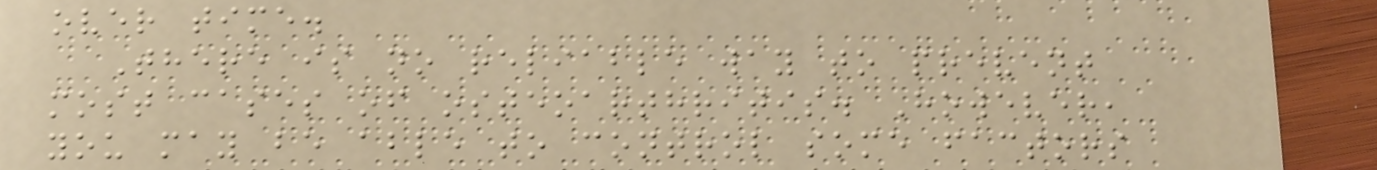over time.
There is no reliable way to prevent
most cases of osteoarthritis. However,
you may be able to control some factors
